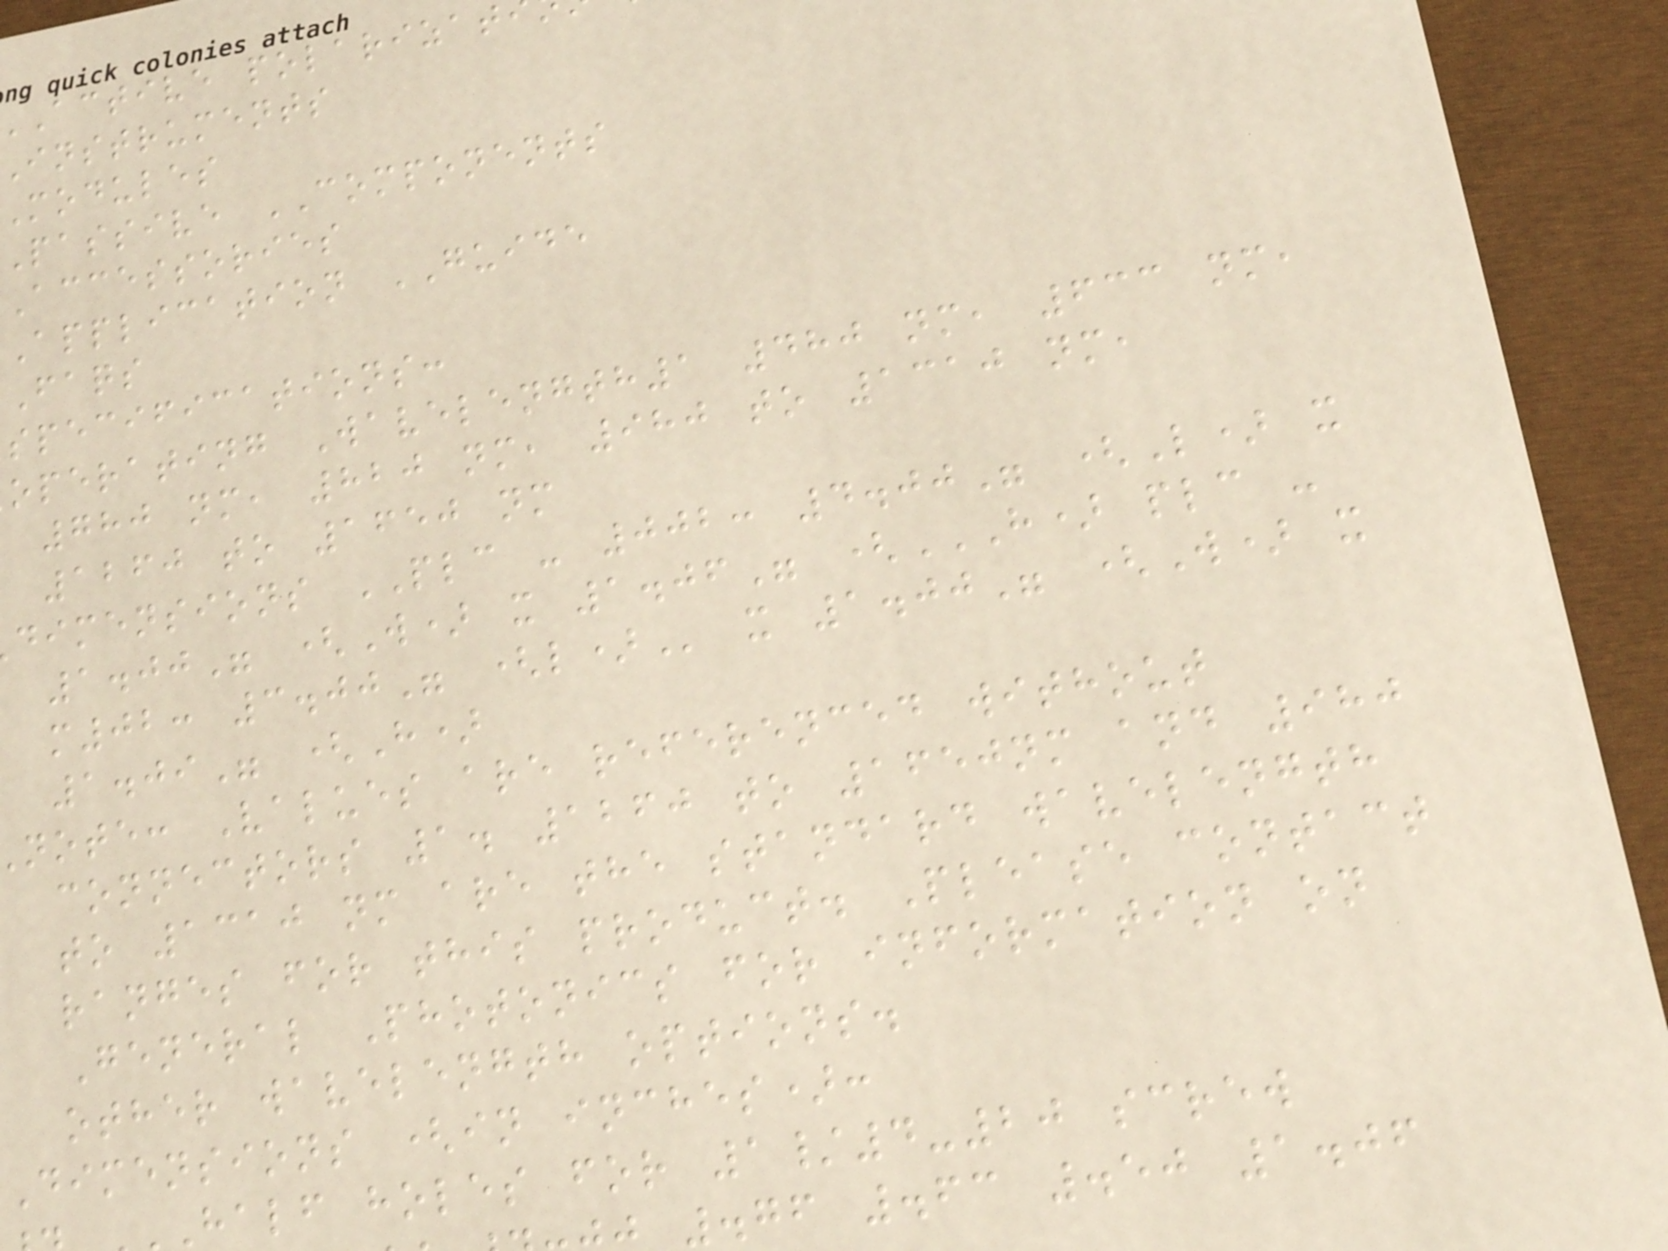instruments
modules
passive COMPONENTS
accessories
application GUIDE
faqs
specifications:
operating Wavelength1 480 nm, 633 nm,
780 nm, 820 nm, 980 to 1310 nm,
1260 to 1650 nm
dimensions PLC - 002: 4.00" (L) x
1.00" (W) x 1.06" (H) PLC -
m02: 3.00"
1.09" (H)
note: Values are referenced without
connectors 1. 1260 to 1650nm and 980
to 1310 nm are the standard wavelength
ranges for this product. Please contact
General Photonics for information on
other wavelength options.
Dimensions (in inches):
half holes for 1/4-20 screw
.76 .63 .50 1.06
